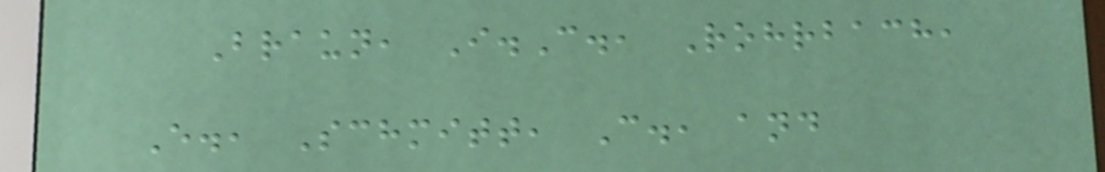Braun, I.C., Rohrbach,
E., Schmitt, C., and
